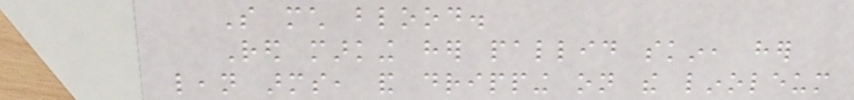So much blood.
Red marking her pallid skin, her
lean arms, and dripping on the linoleum
